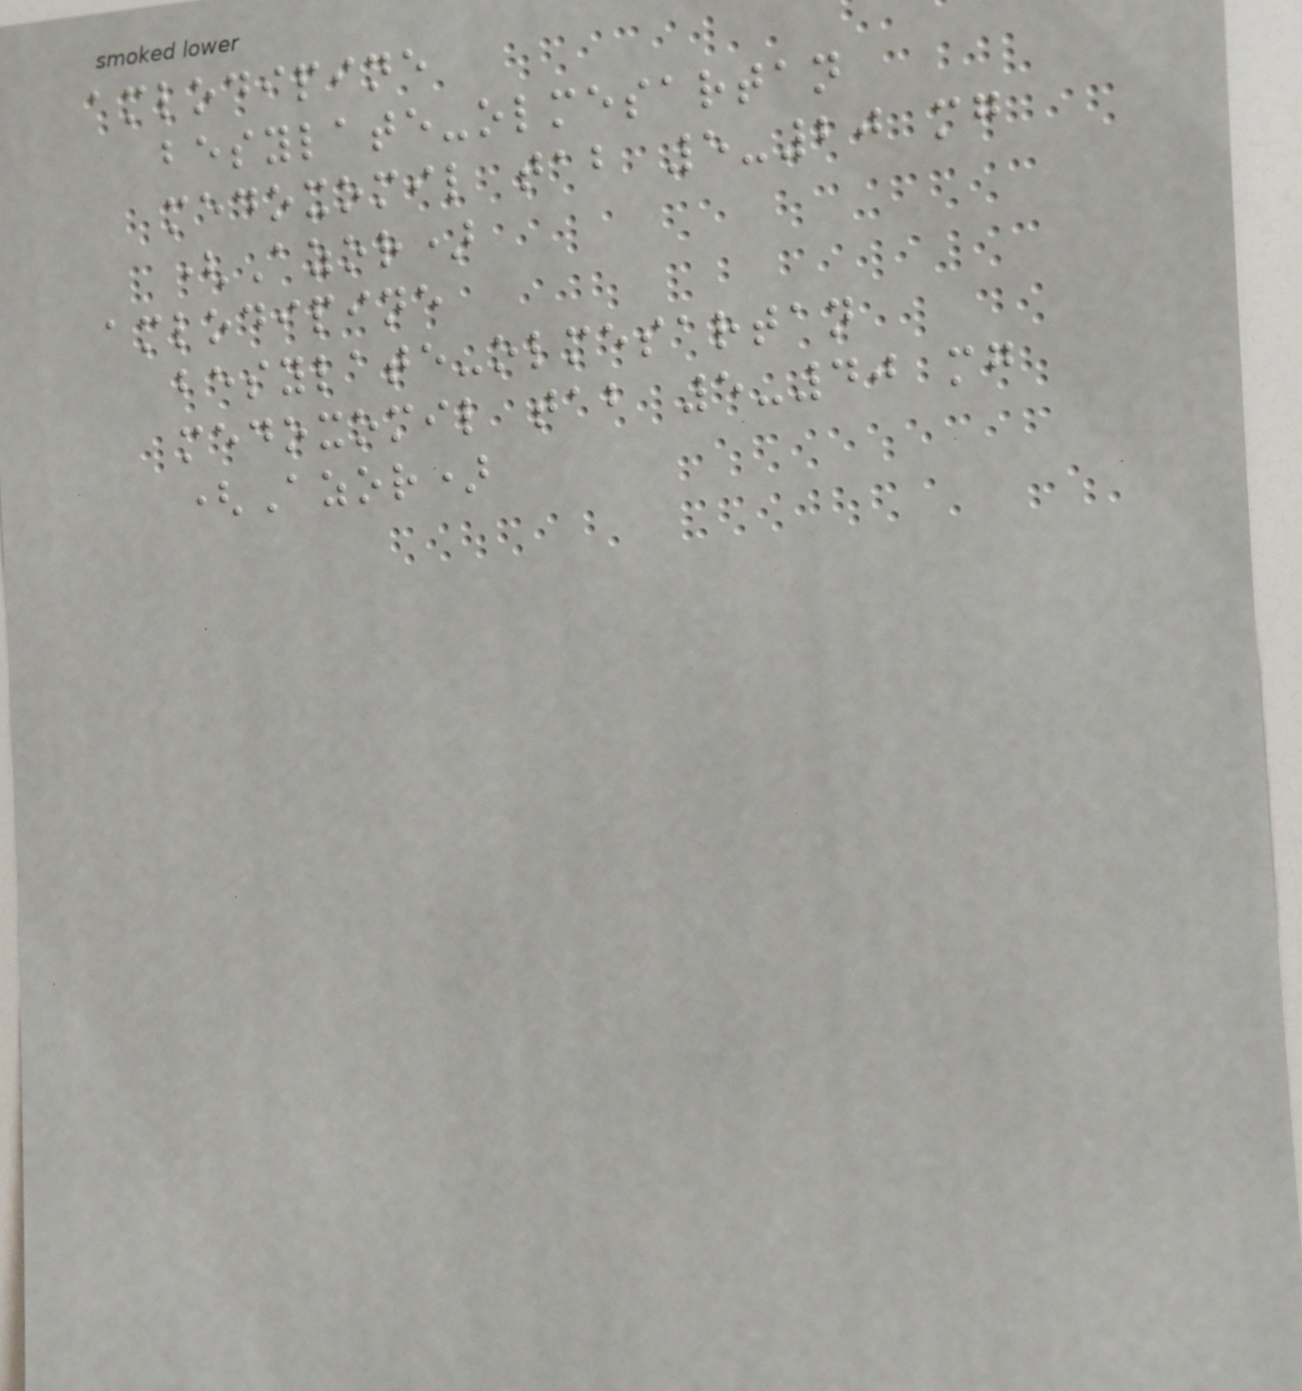amlodipine
besylate-olmesartan
medoxomil tab 5-20 mg
(Azor)
amlodipine
besylate-olmesartan
medoxomil tab 5-40 mg
(Azor)
